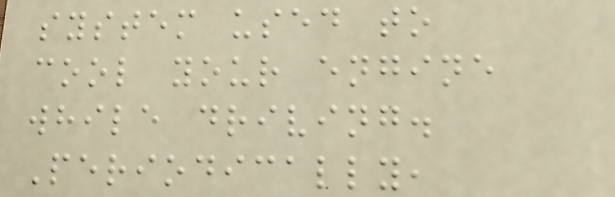system used to
cool your engine
while driving.
Periodically,
